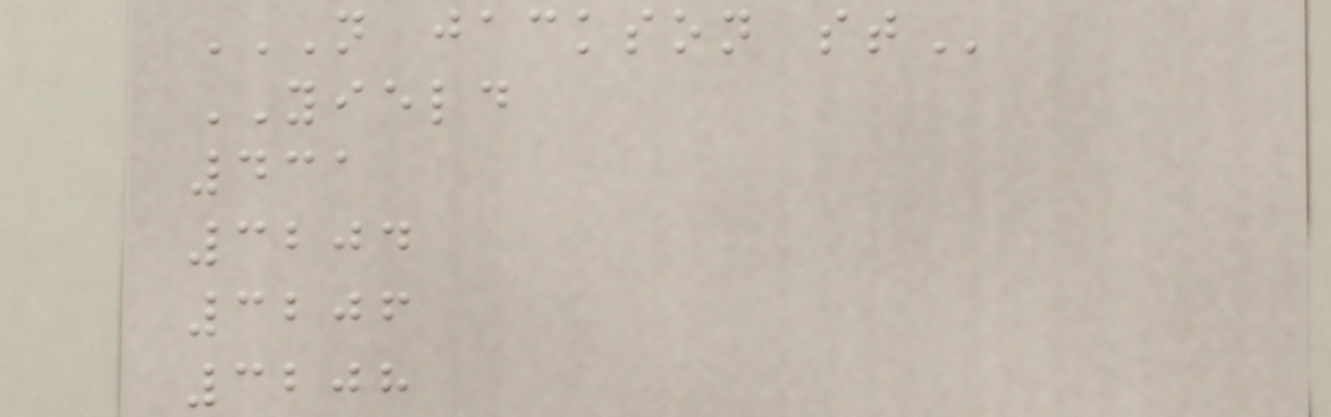N JACKSON ST
YIELD
431
3204
3206
3208
